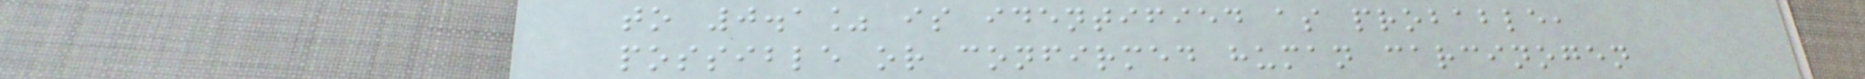to 0.1% is identified as probable,
possible or confirmed human carcinogen
